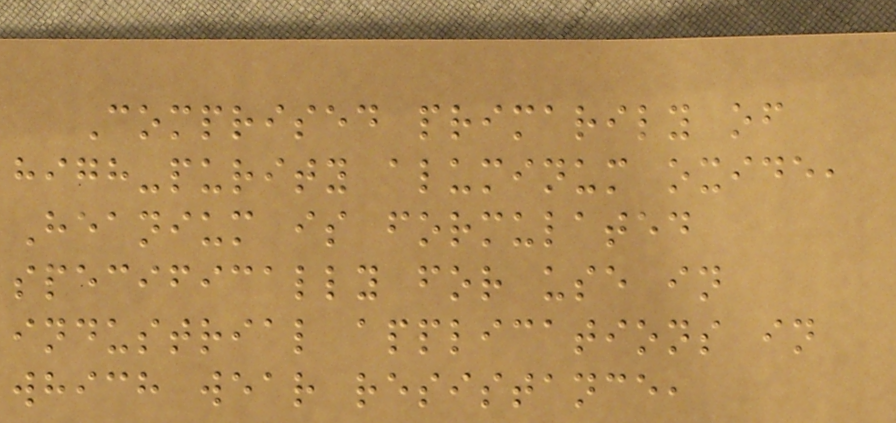Comprised primarily of
high-purity aluminum oxide,
Heanium is formulated
specifically for use in
industrial applications in
which wear resistance,
